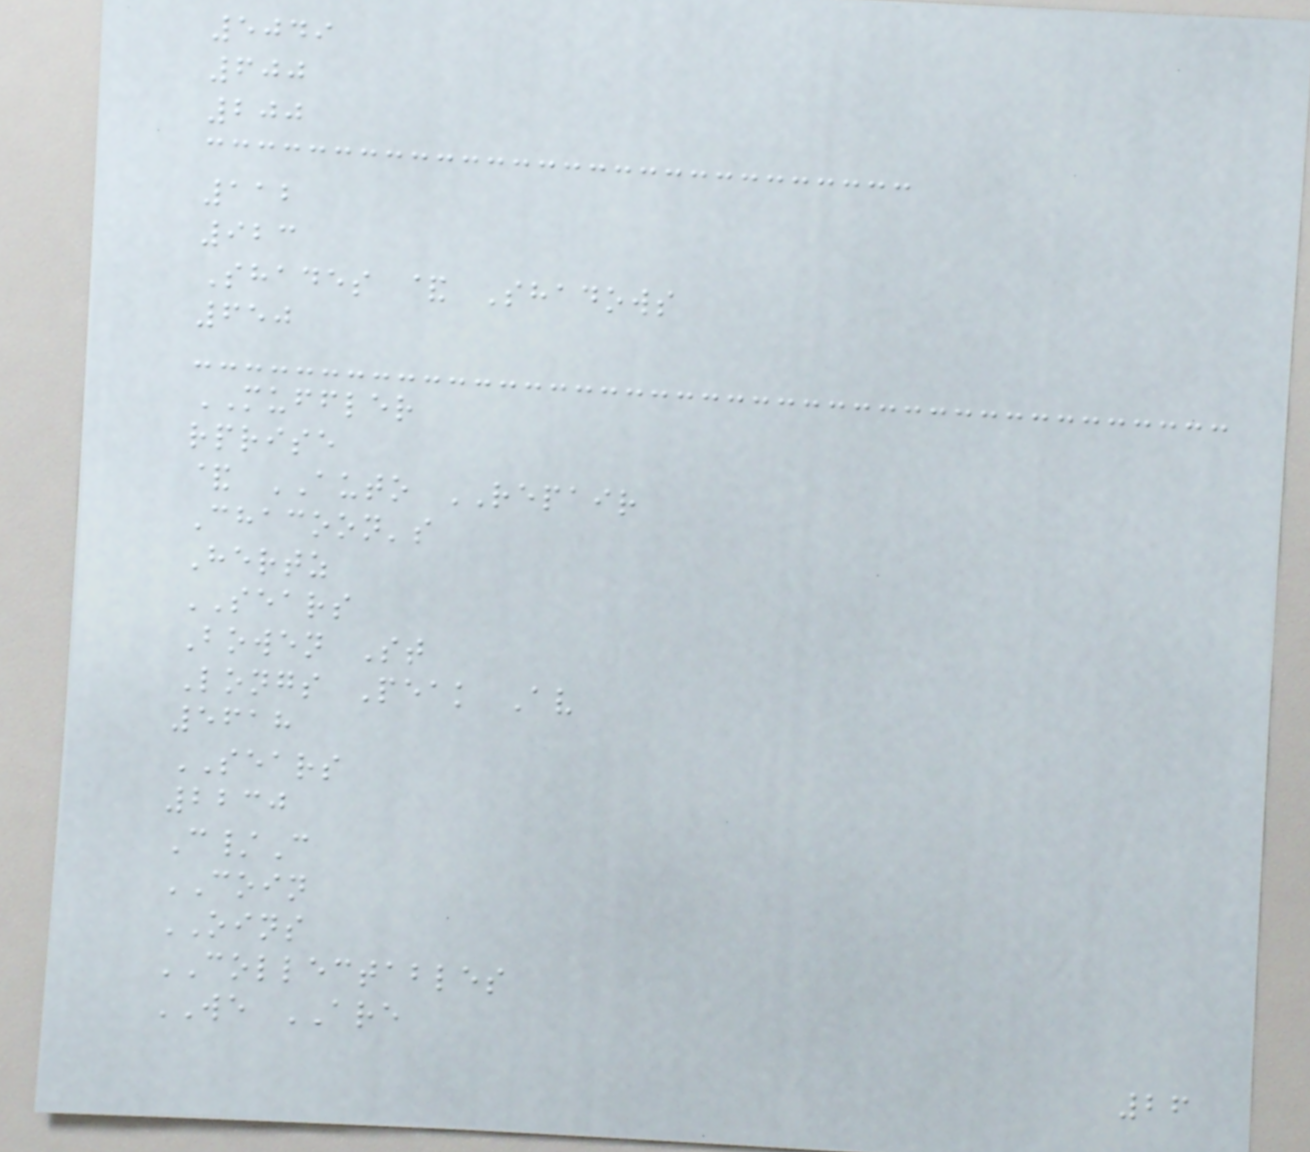5049
600
200
112
923
Shades & Shadows
650
MUFFLER
rprise
& AUTO REPAIR
Chacoon's
Hertz
SEARS
Bowen St
Longs Peak Av
5618
SEARS
2230
C/C
COIN
OINS
COLLECTABLES
WE ARE
26
